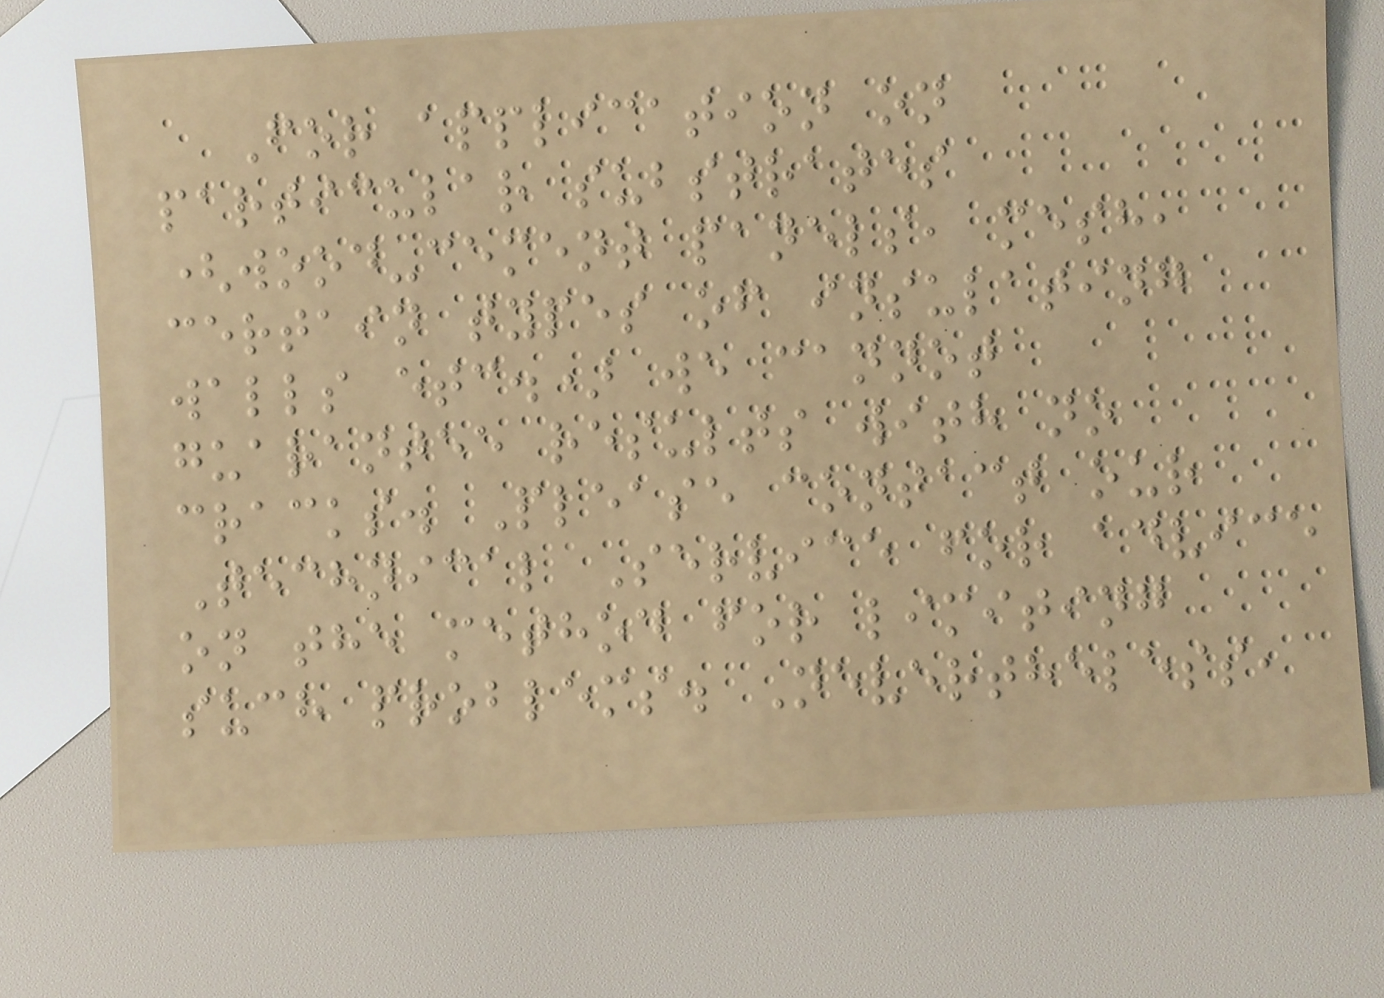For application on
particular substrates
(wood-cement panels, mesh,
certain types of insulating
walls etc.) we cannot
guarantee results with no
cracks. Please contact our
Technical Service for advice
on the method for limiting
such problems. Nevertheless,
